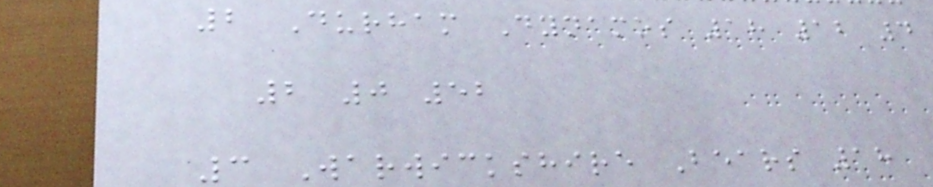2 Durham Dynamos 18 12 4
2 0 52
3 Warwickshire Bears 18
